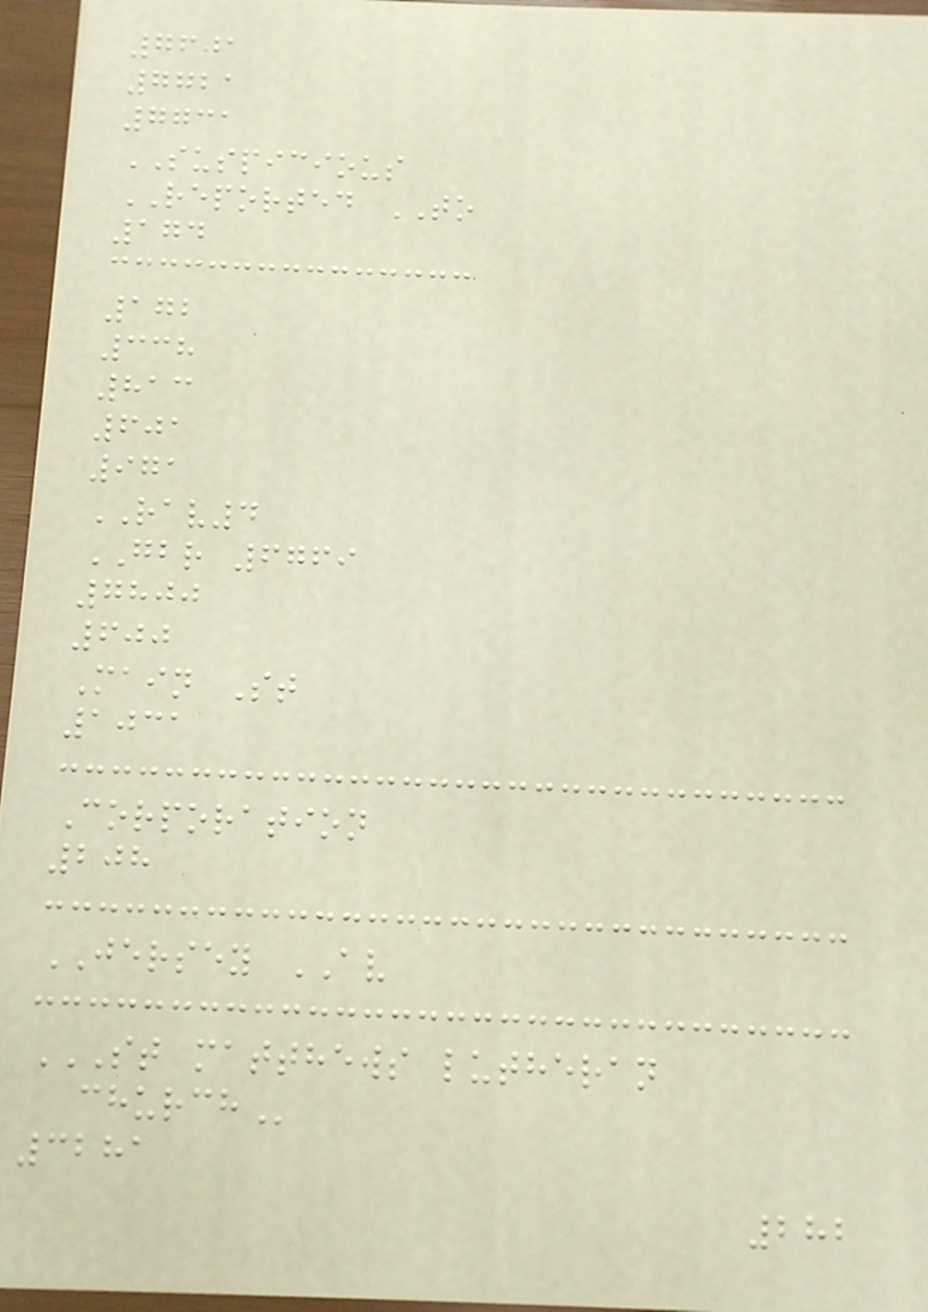7601
7721
7731
SUSPICIOUS
REPORTED TO
174
172
338
813
601
971
RAV4
GBR 6769
7800
600
Main St
1031
Corporation
208
JERSEY AV
ST MATTHEWS LUTHERAN
CHURCH
3281
282
